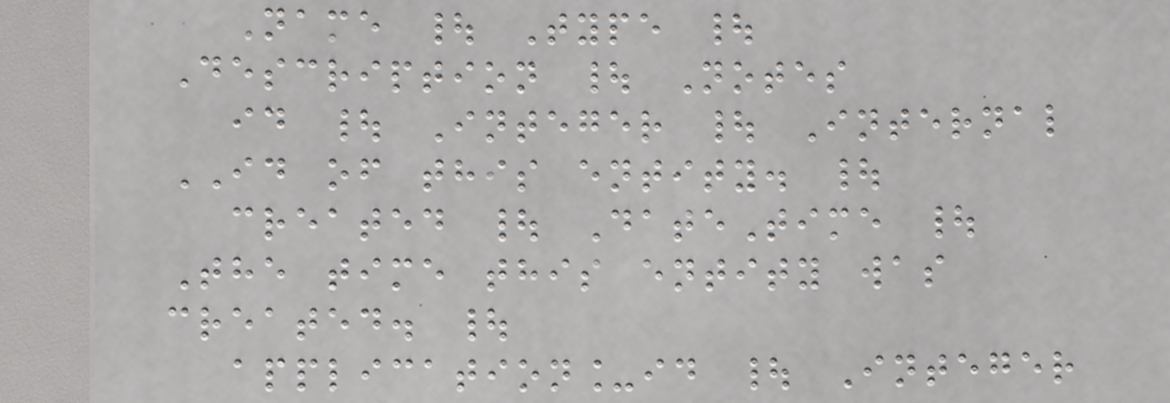Name | Type |
Description | Notes
id | Integer | Internal
ID of this entity. |
created | DateTime |
The time this entity was
created. |
application_id | Integer
